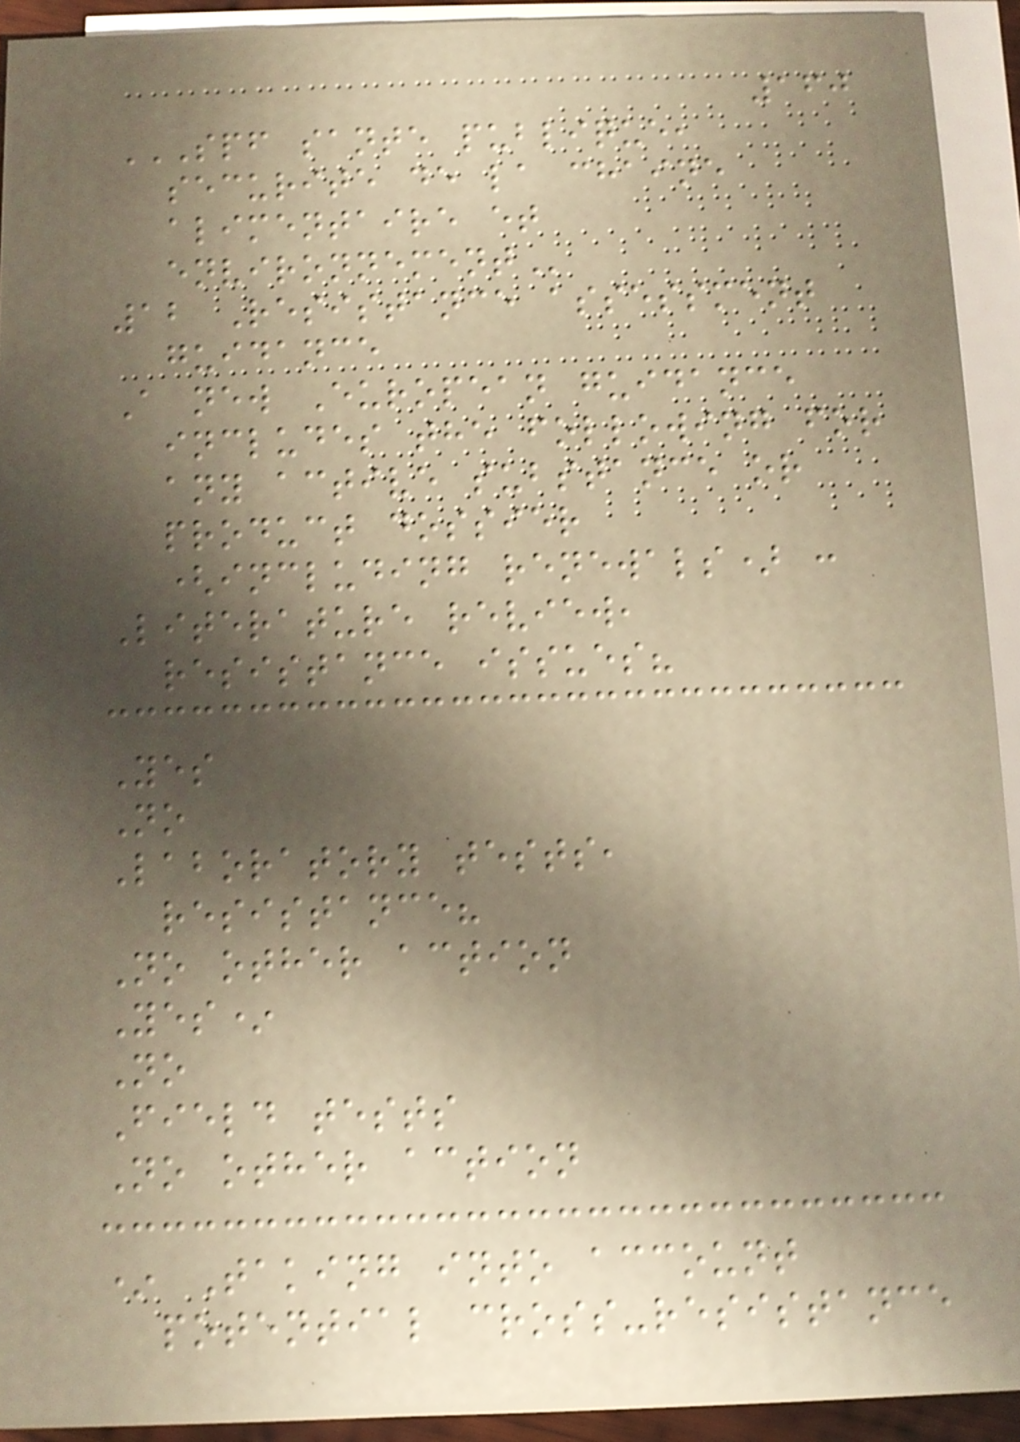160
SPF SANTE PUBLIQUE,
SECURITE DE LA CHAINE
ALIMENTAIRE ET
ENVIRONNEMENT
12 Resistance assessment
guidance
A new European guidance
includes the following for
any active substance or
product dossier
(including renewals) :
Literature review,
resistance issues?
Yes
No
Laboratory tests,
resistance?
No other action
Yes*
No
Field tests
No other action
* Taking into account
potential cross-resistance
